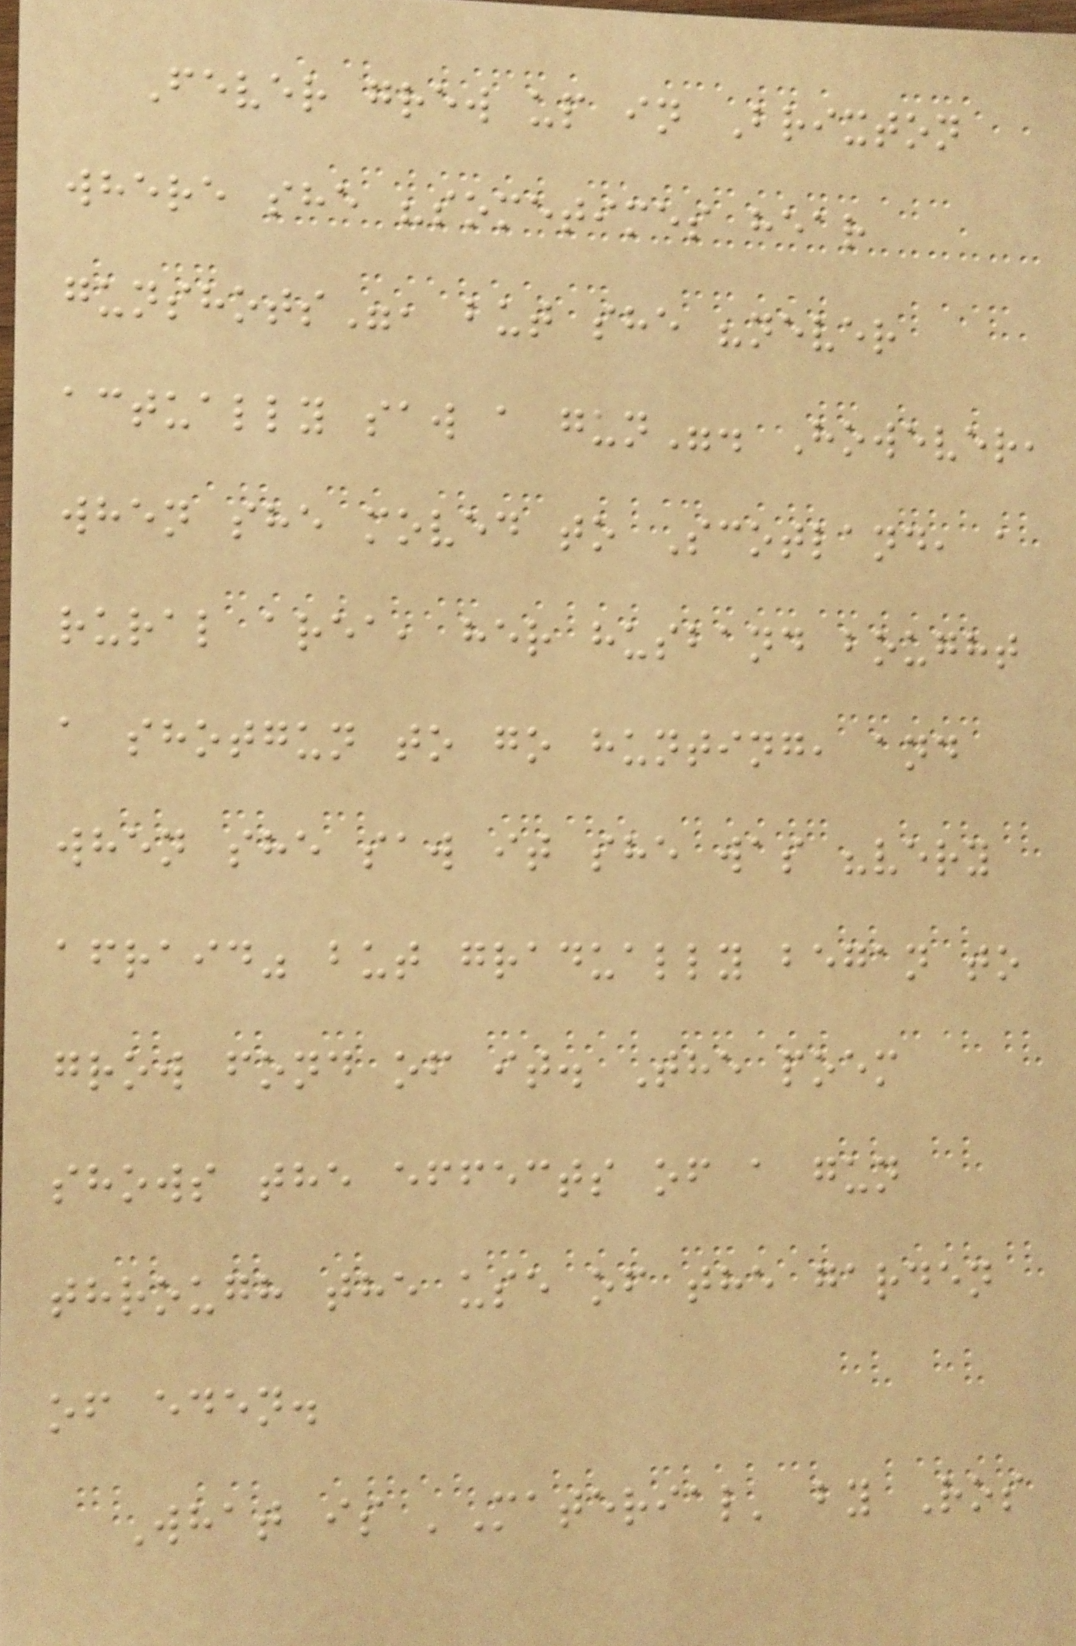Fever grew up in Brixton
where she "sometimes hear
gunshots", but she "never
actually saw a gun". However,
when she moved to Scotland, a
rural area, her husband bought
a shotgun to go hunting, and
when she saw it she was "very
afraid" but gradually began to
grow fond of it. The poem
shows the effects of a gun
through the use of the garden
of eden.
What is 'Material' by Ros
